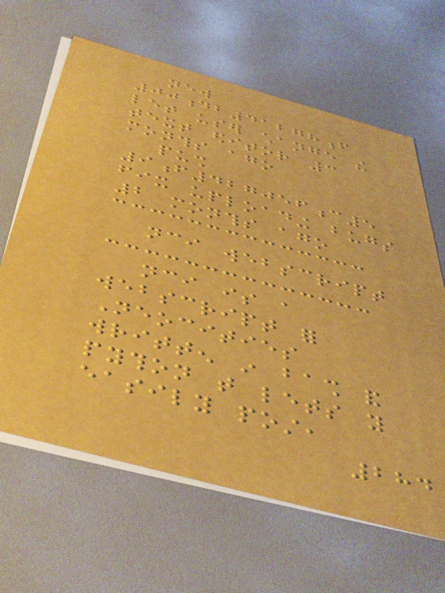new
00db41278f
let user change the
text editor 3
months ago
push
9f427056c5
fix uploading bugs
2 months ago
nci webscript
nci is a
webscript for
Neocities
written in bash and
python that lets you
easily post,
284
